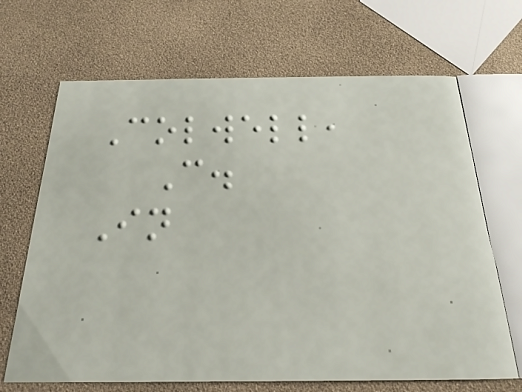Colwell,
C.
In
